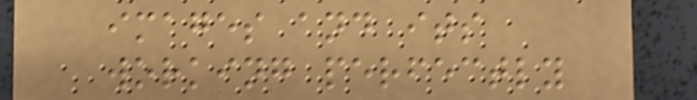images and its
working perfectly
